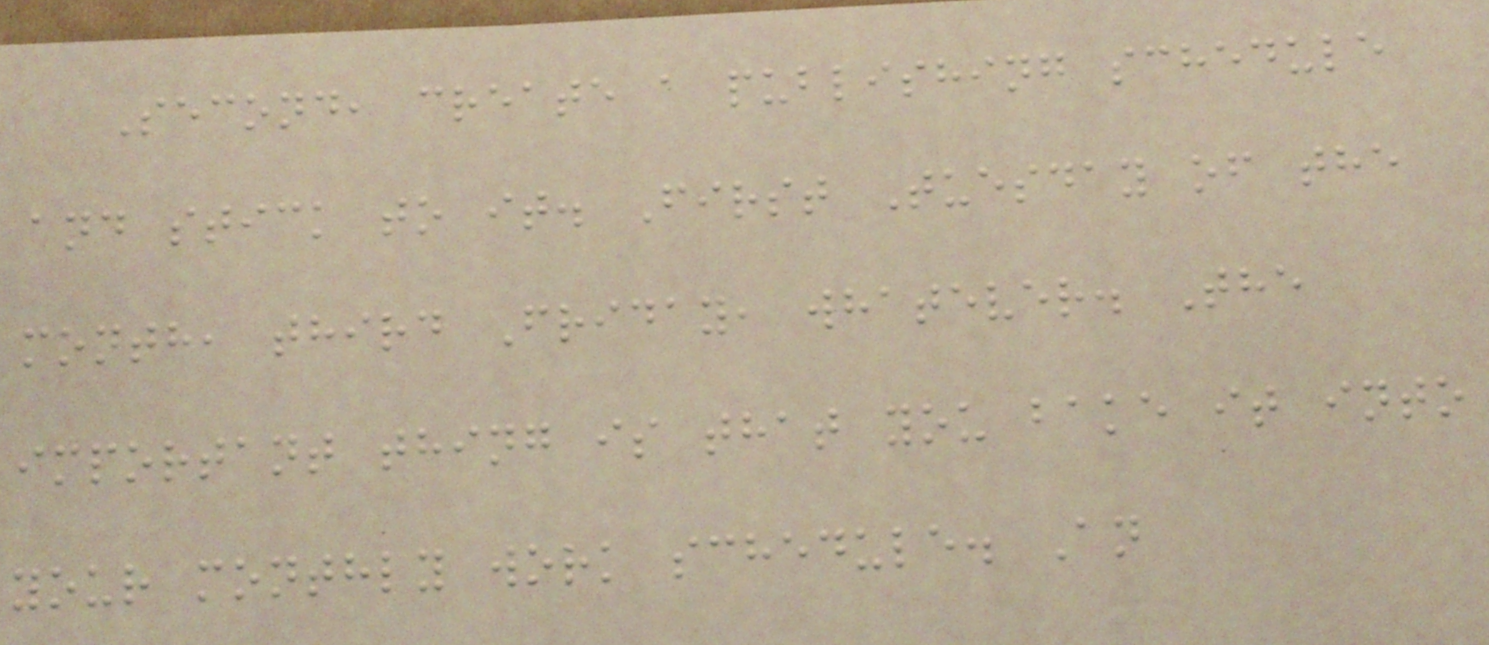Second, create a publishing schedule
and stick to it. First Tuesday of the
month, third Friday, whatever. The
important thing is that you bake it into
your monthly work schedule. An
